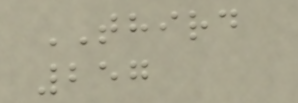THIRD
257
